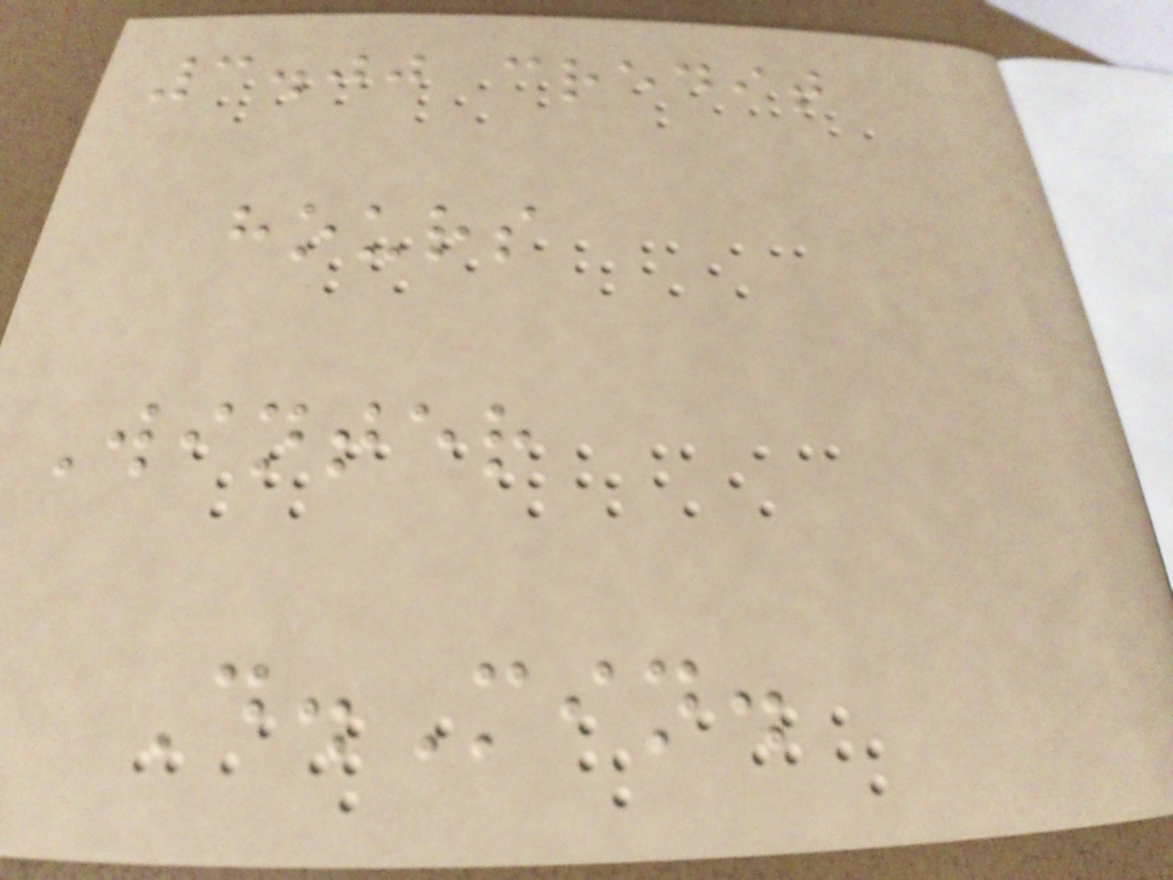3.00 credit
hours
Winter
D.Min.
